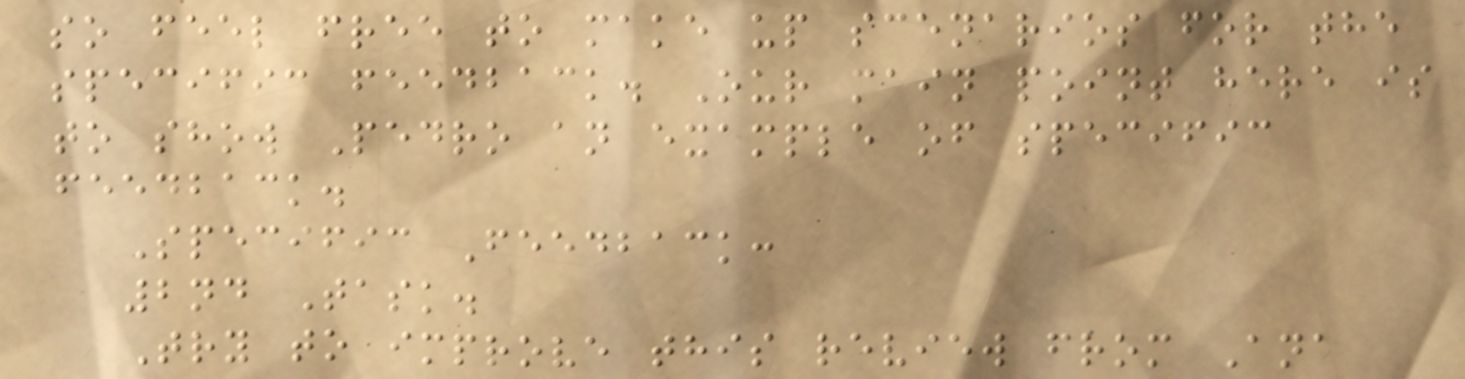so feel free to make up scenarios for the
specific feedback. Our main point here is
to show Pedro an example of specific
feedback.
Specific Feedback:
2nd Task.
Try to improve this review from Ana
